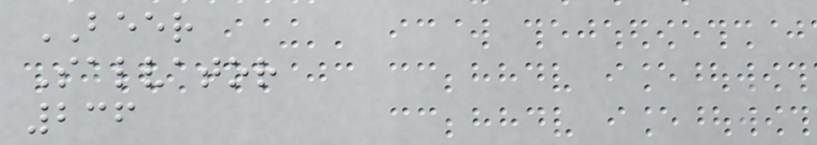BEER
Salvator
236
